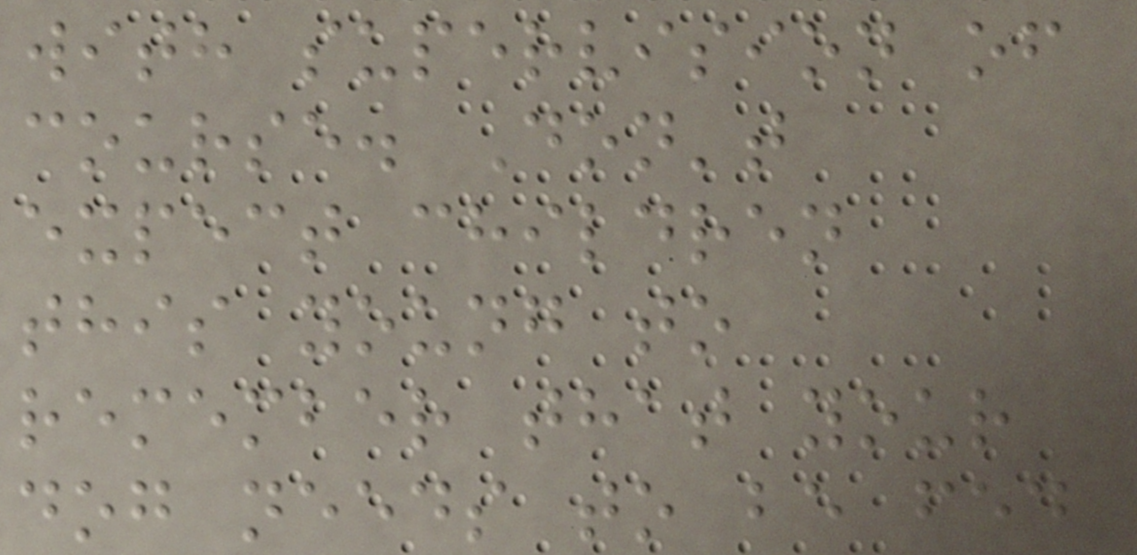with supervision of
course. Don't
expect children
this young to
remember that your
dog needs to be fed
